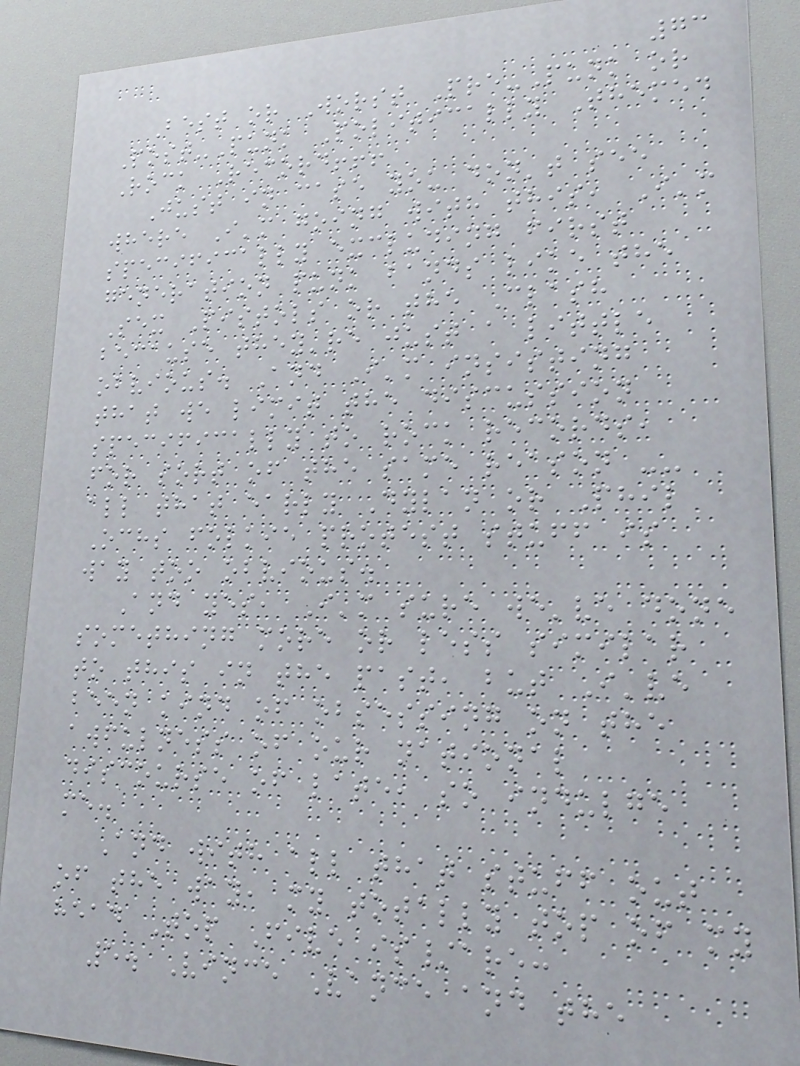73
Best or Worst Pre-Punk or
Post-Punk Politically Themed
Rock Record!!!
Just in case you don't see
where I'm going with this, I'm
specifically excluding first
generation punk bands like the
Sex Pistols or the Clash
because they're just a little
obvious. And I'm insisting
that we limit the discussion
specifically to rock records,
for sort of the same reason --
all that early Dylan or Phil
Ochs folkie protest stuff is
way too obvious.
And yes, I'm sure we've done
something more or less similar
to this in the past, but I've
been kind of obsessing on the
awfulness of our national
discourse of late, so indulge
me.
And with all that stuff out
of the way, my totally top of my
head Top Five is/are:
5. Vince Vance and the
